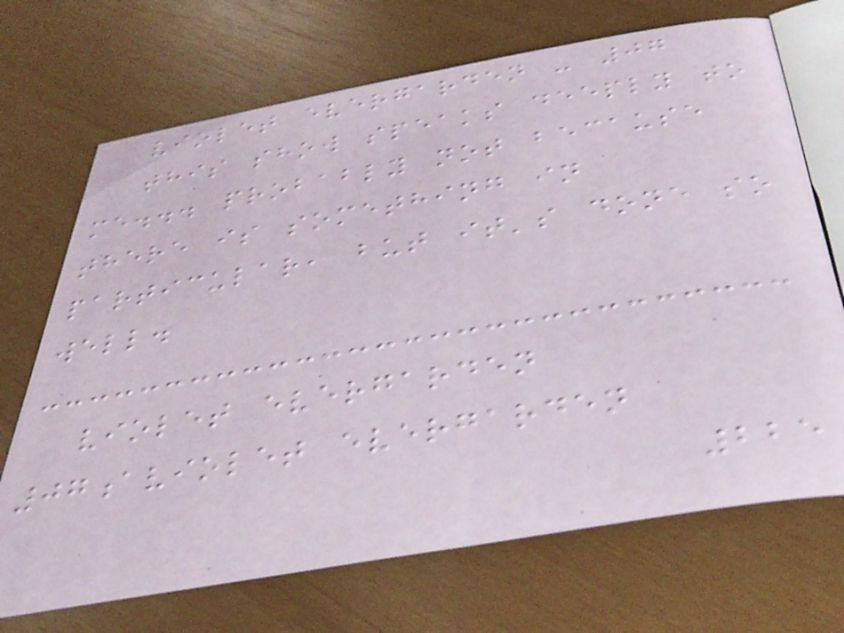violet evergarden - 07
this show speaks deeply to
me... probably not because
there is something in
particular, but it's done so
well.
violet evergarden
07aviolet evergarden
225
